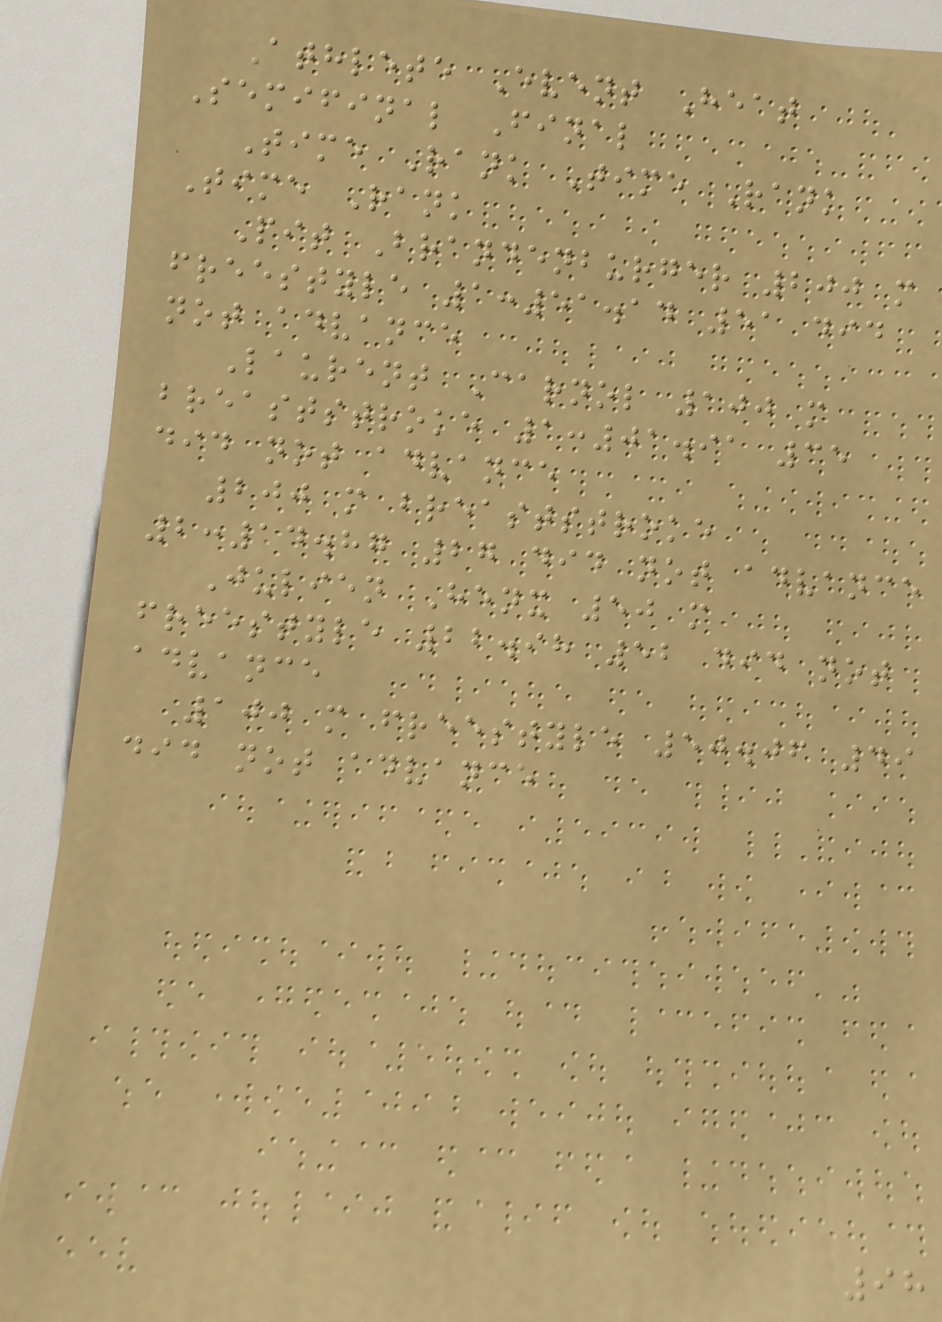Athlete Event Heat
Semifinal Final
Time Rank Time Rank
Time Rank
Pit Brandenburger 200 m
freestyle 1:51.14 51 did
not advance
Laurent Carnol 100 m
breaststroke 1:01.91 35
did not advance
200 m breaststroke
2:14.87 27 did not advance
Julien Henx 50 m
freestyle 22.98 52 did not
advance
100 m freestyle 50.06 49
did not advance
98
